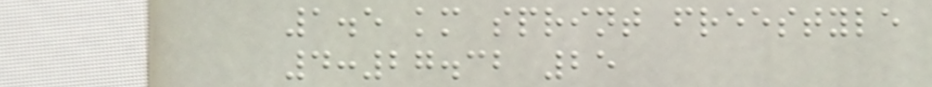1.5 km sprint freestyle
4:27.32 25
